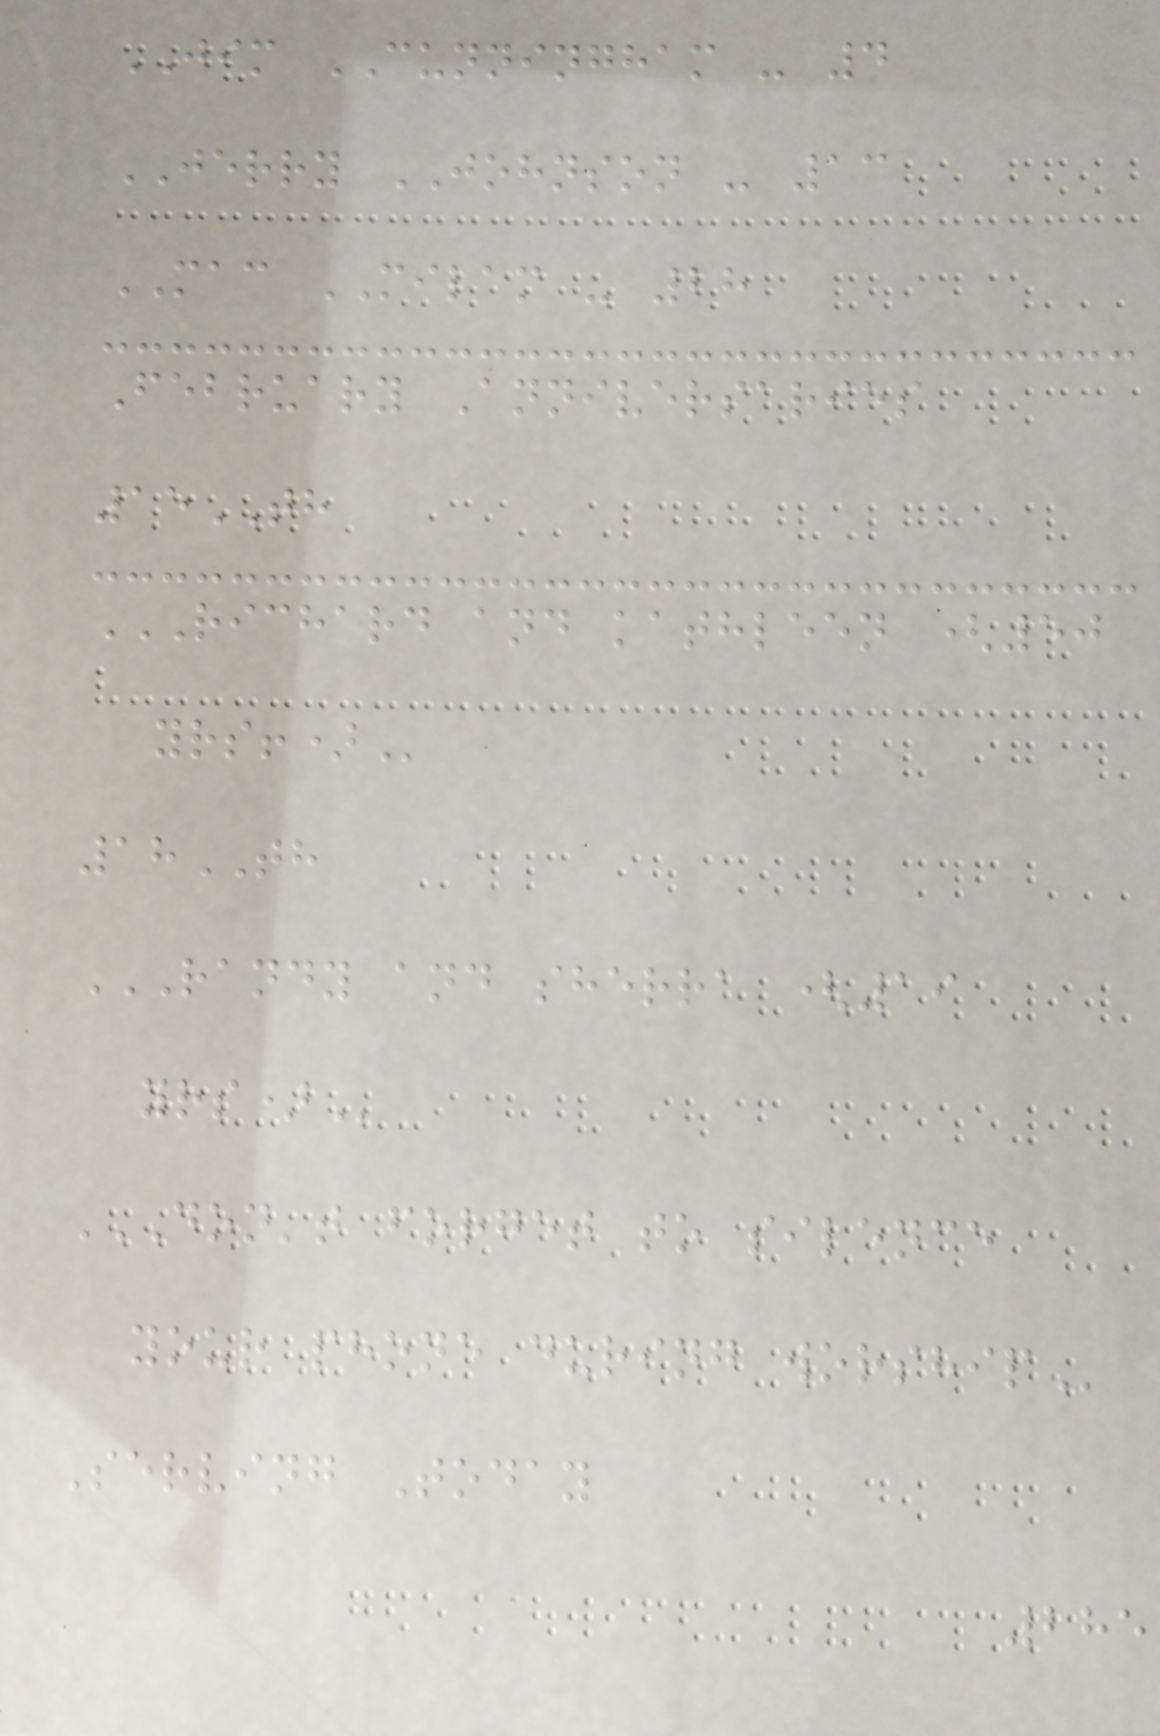JIM CUNNINGHAM - 4
JERRY JOHNSON - 13
MAC MILAM - 28
February Anniversaries
15TH
RICHARD AND KATHLEEN (50
YRS!)
18TH
RANDY AND SHERRA (19
YRS)
DON'T FORGET TO SILENCE
YOUR PHONE DURING WORSHIP
Serving Today
285
